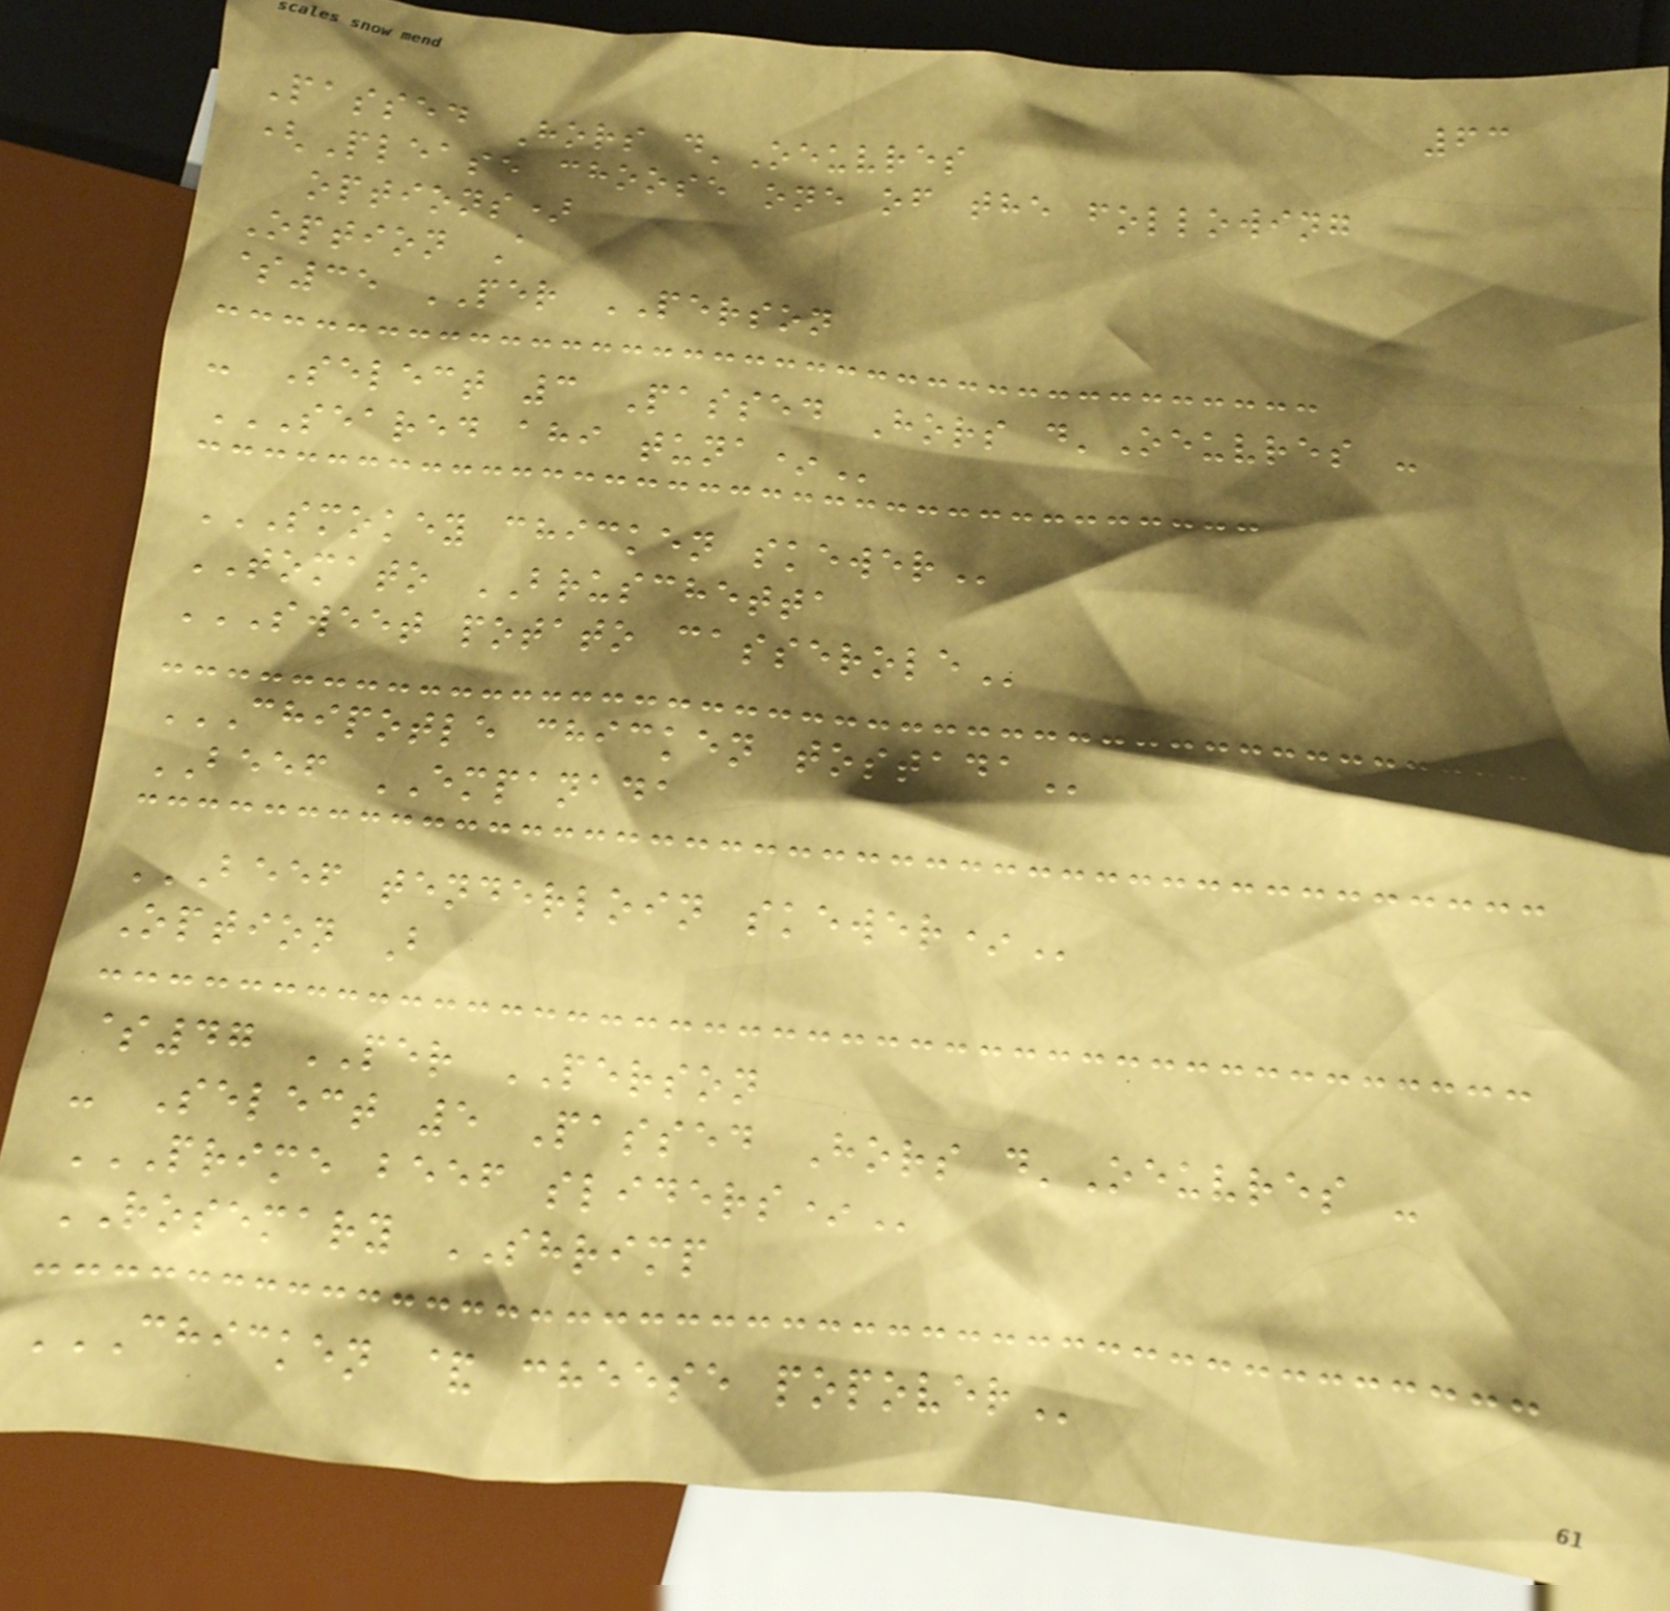63
Passed Hors d'Oeuvres
(Please choose one of the following
options)
Option A
$35 PER PERSON
- Select 3 Passed Hors d'Oeuvres -
SEARED AHI TUNA*
SMOKEY CHICKEN SKEWER
TOMATO BRUSCHETTA
SWEET POTATO CASSEROLE
CHIPOTLE CHICKEN TOSTADA
BEEF EMPANADA
BEEF TENDERLOIN SKEWER*
Option B
$47 PER PERSON
- Select 5 Passed Hors d'Oeuvres -
PRIME BEEF SLIDERS*
ROSEMARY SHRIMP
CHICKEN & CHEESE POPOVER
